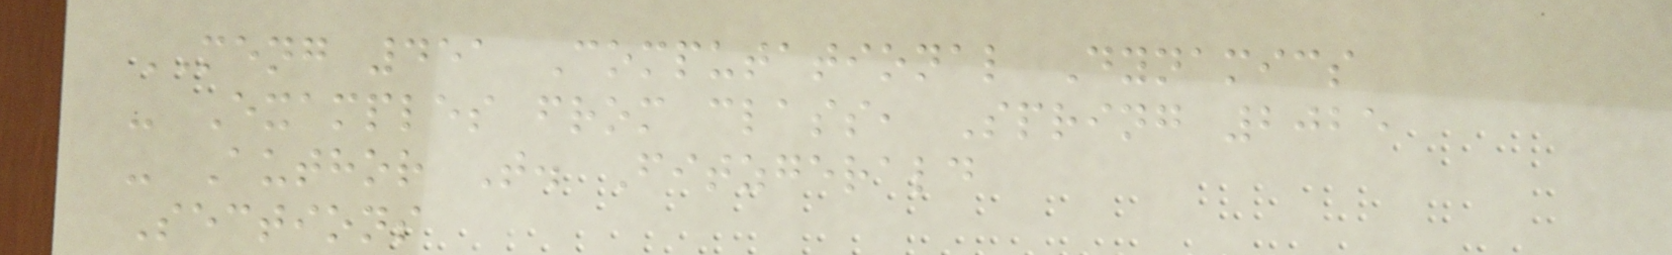MENG 451 Computational Dynamics
- Examples from class, Spring 2025
- Author T. Fitzgerald
Sections
